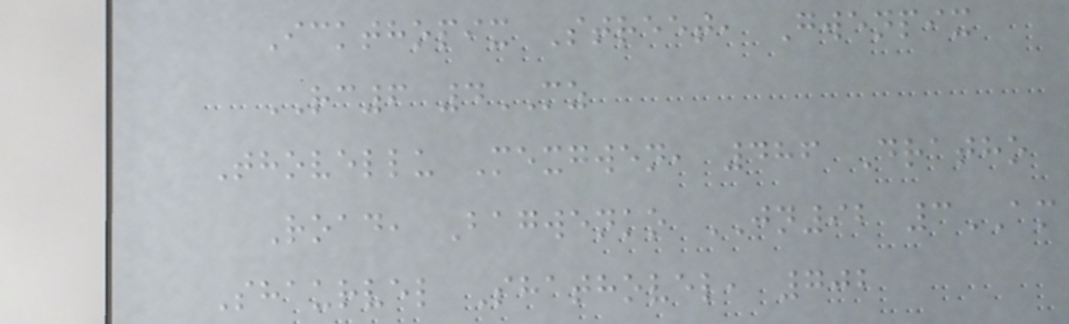Ickthopix Street, Gwenpix
RC6 4MZ
Thovellu Mexgwen, 486 Dratho
Road, Bagwenko JN92 3AM
Shaurvel Shathovel, 702
